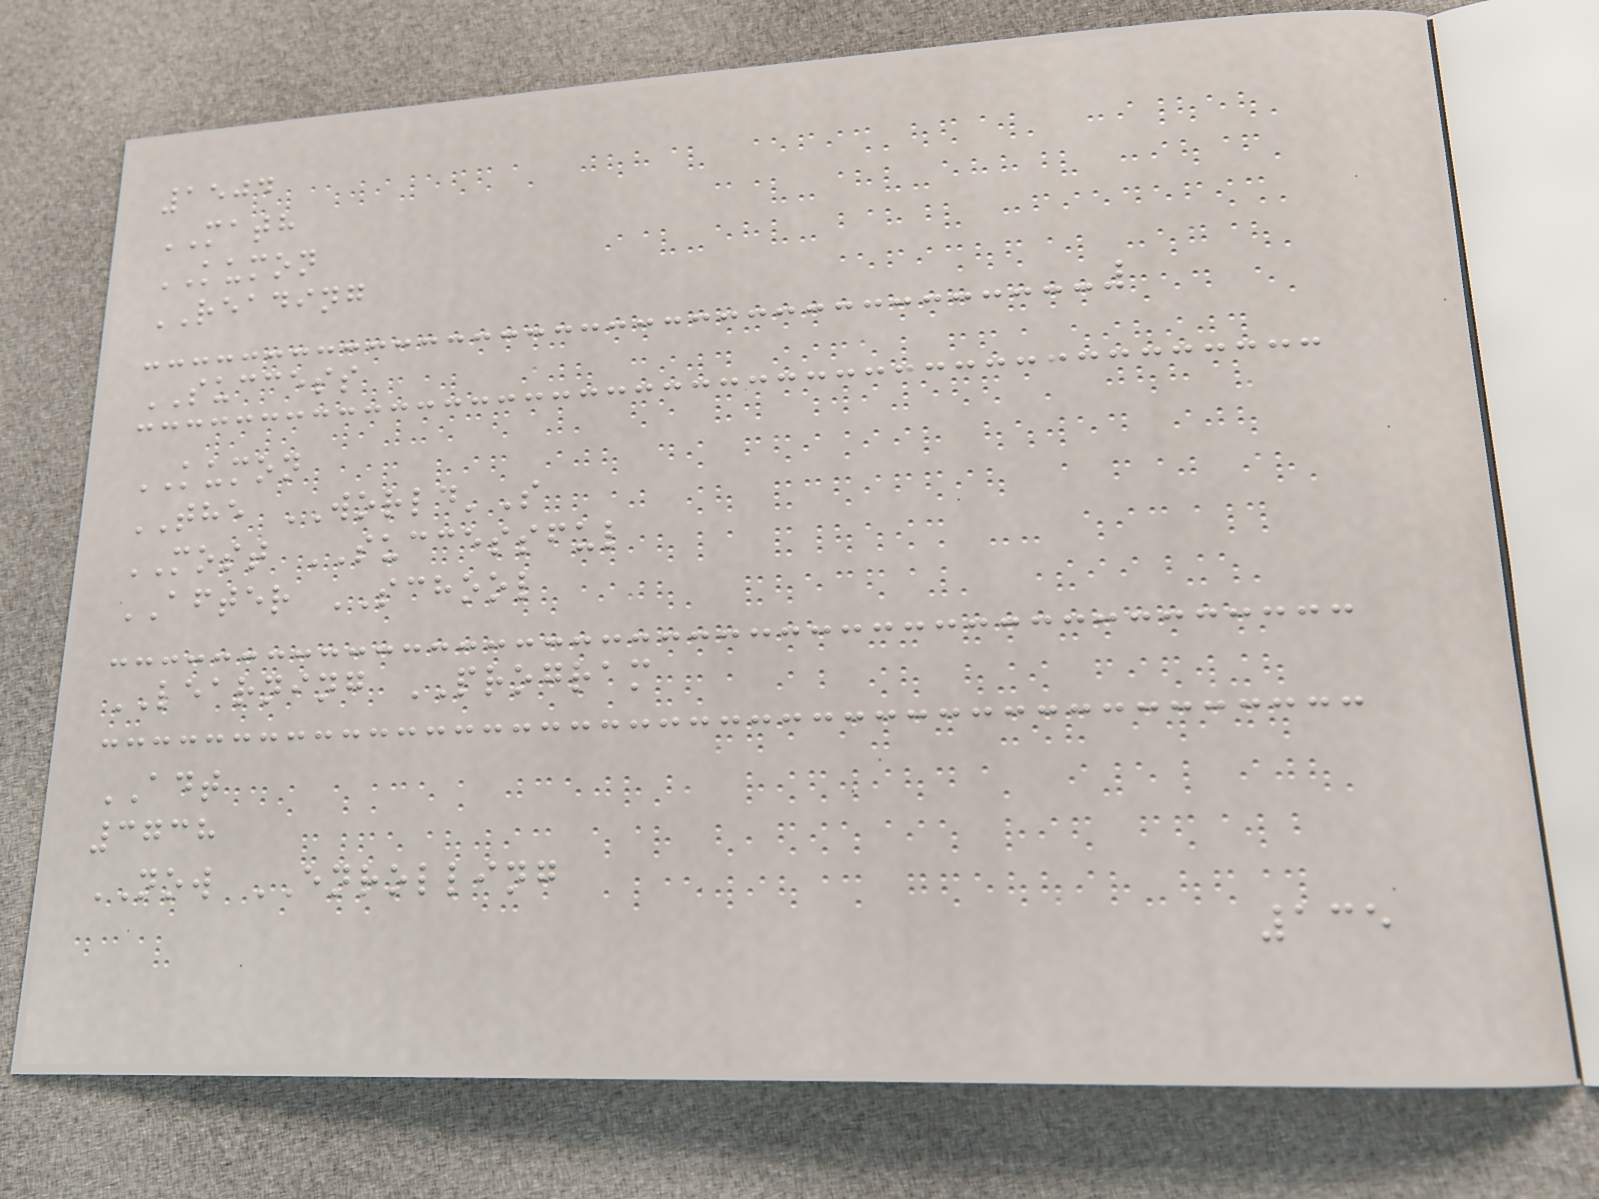1504
MATH
KUMON
READING
SUCCESS
KUMON
THE WORLD'S
MOST SUCCESSFUL
AFTER SCHOOL
LEARNING PROGRAM
ADT
3738
NOW ENROLLING
135
